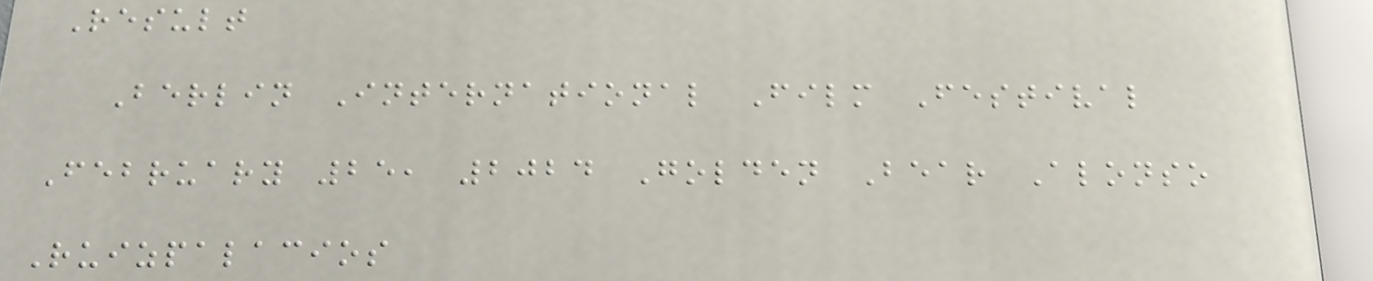Result
Berlin International Film Festival
February 25, 2024 Golden Bear Alonso
Ruizpalacios
